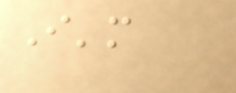I'm
